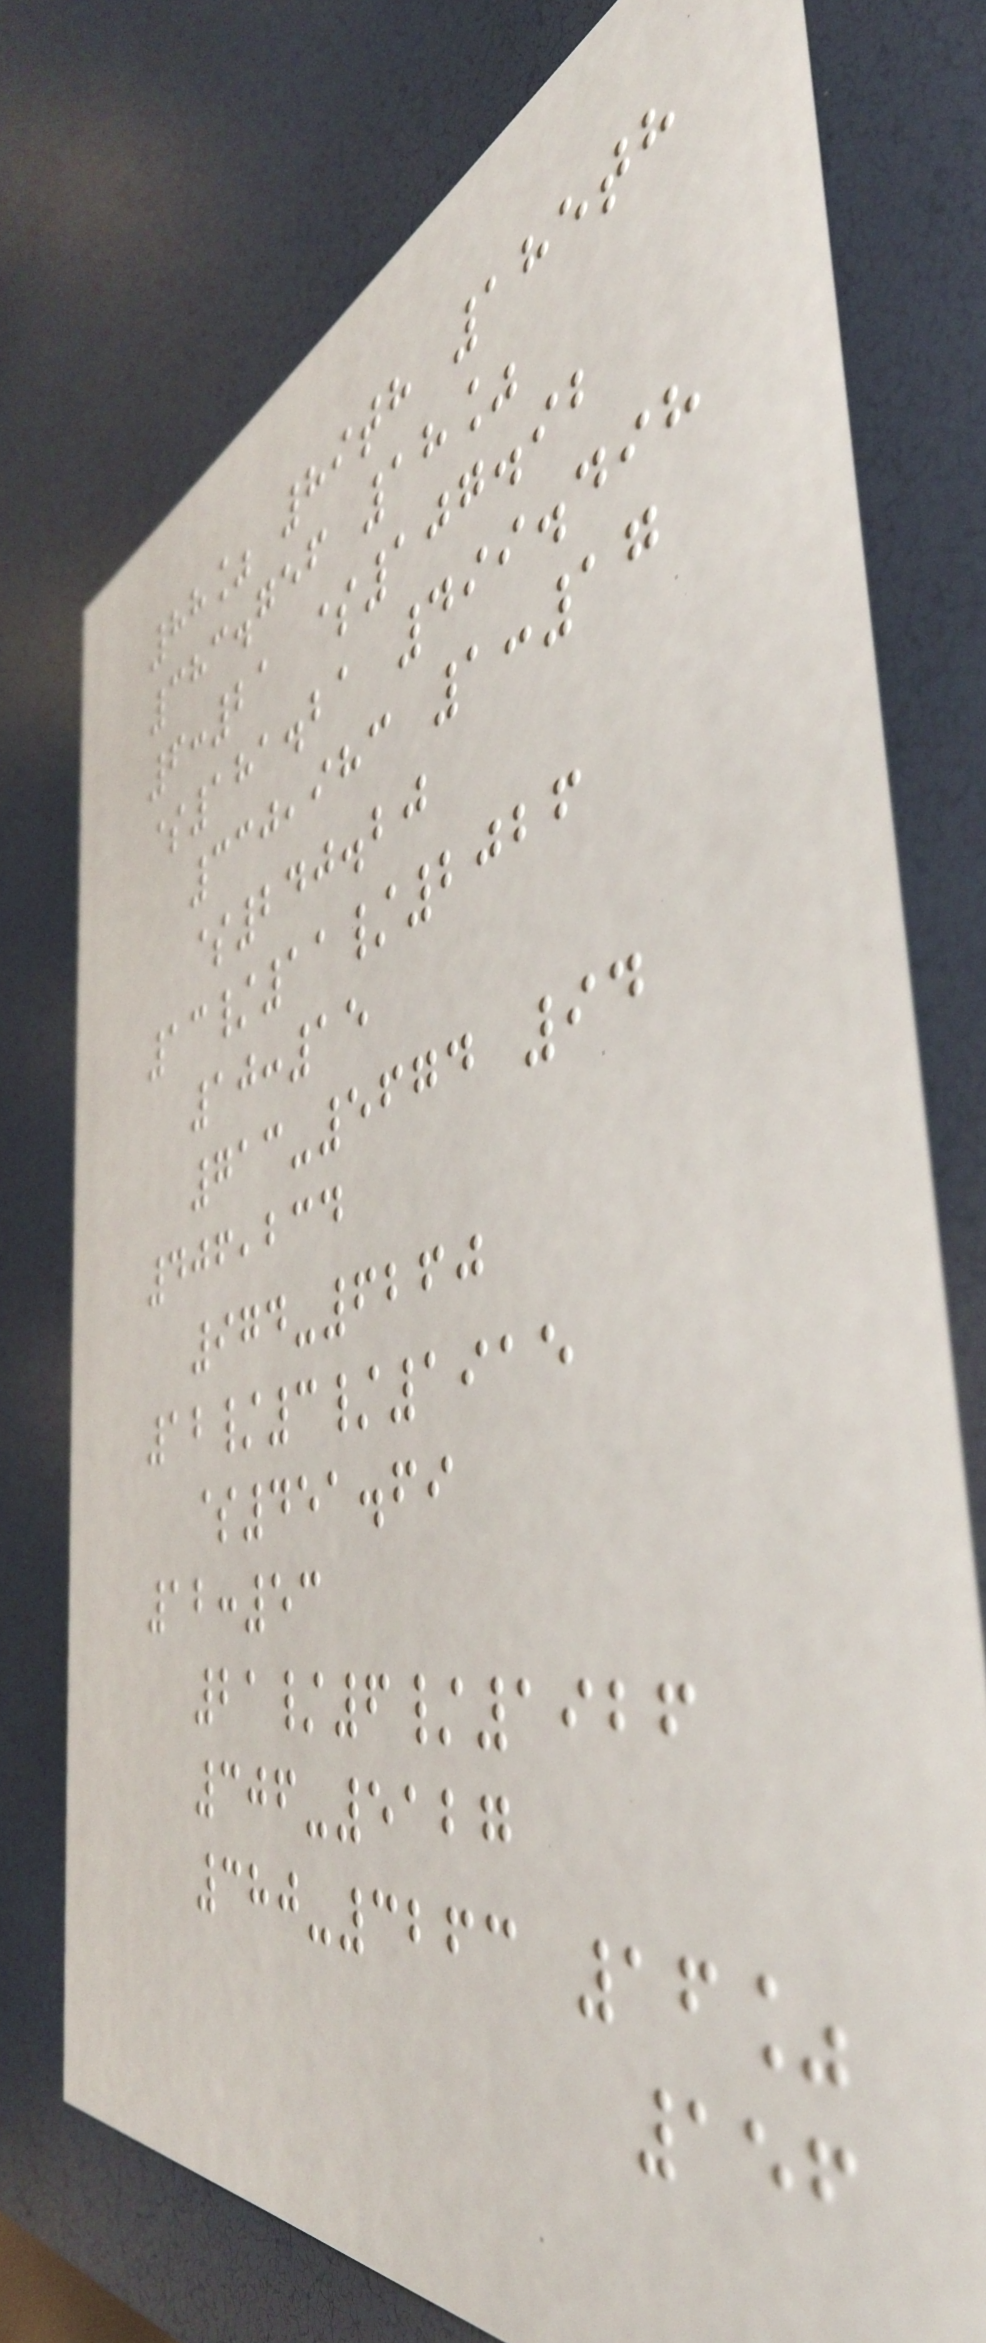88% 89th 185th
383.756 18%
6:21 $107.92
$181.21 499.498
330,983 1:17
$240.20
13/11/2026
10:15
713-5674 94
406,234
974-6260
12/3/1915
$451.69
12:53
21/6/1926
306-5127
380-3263 16%
156
